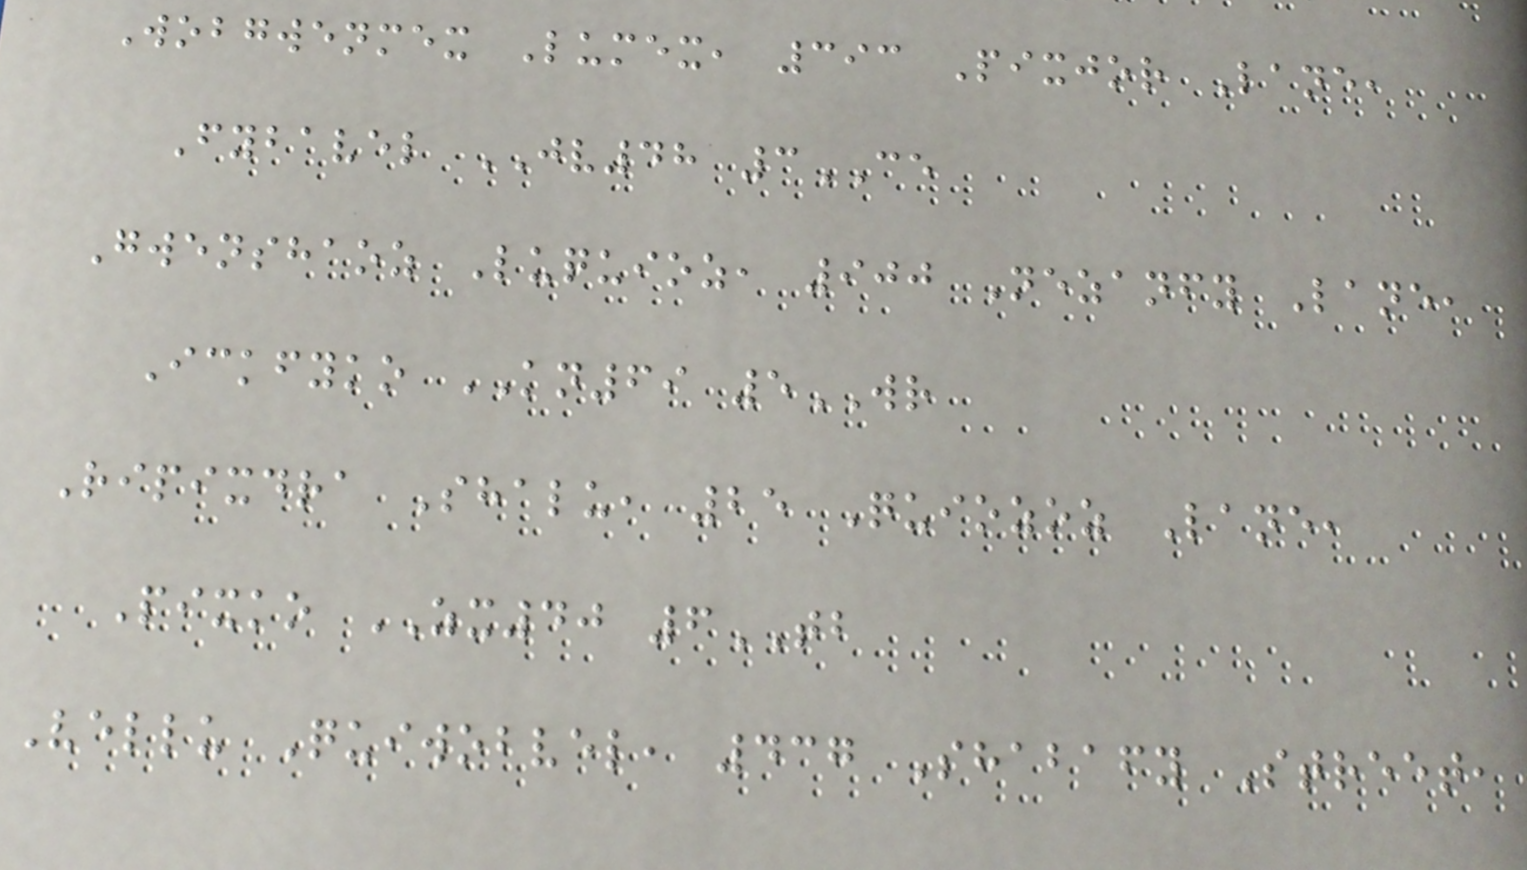Wobgwenmex Lumex, 393 Pixjor Lane,
Fybavel JV48 3CE
Gwenshaoz Luquioz, 900 Nezanfy Lane,
Ickfyko KN69 5WR
Ripixdra Shalu, 25 Quiozoz Lane,
Pixko ZX40 6TB
Vellu Quiwobvel, 437 Shabafy Street,
